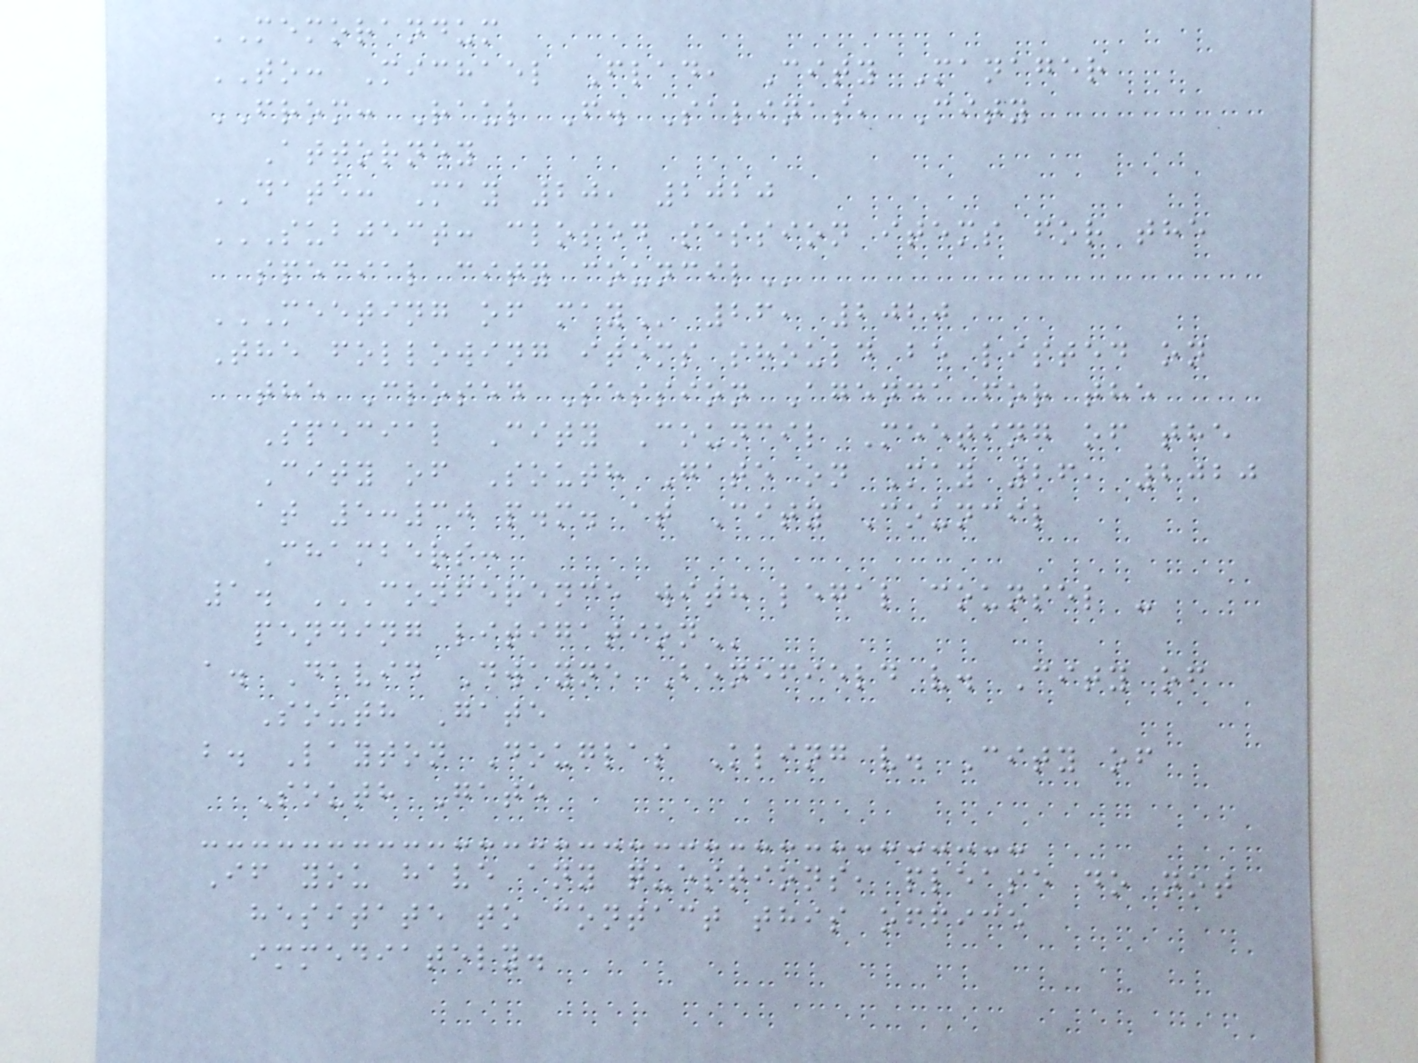MEMORANDUM
TO: Michael Flad, City Manager
FROM: Raul F. Salinas, City
Attorney
DATE: May 20, 2020
SUBJECT: CLOSED SESSION ITEMS FOR THE
SPECIAL CITY COUNCIL
MEETING OF MAY 26, 2020
The following items should be listed on
the Closed Session Agenda for the
Special City Council Meeting of the
City of South Gate on May 26, 2020
at 5:30 p.m. at City Council
Chambers:
1. CONFERENCE WITH LEGAL COUNSEL -
PENDING LITIGATION
a. David Dwayne Benefield v. City of
South Gate
b. Layton Douglas Kling v. City of
South Gate
If you have any questions, please do not
hesitate to contact this office
immediately.
